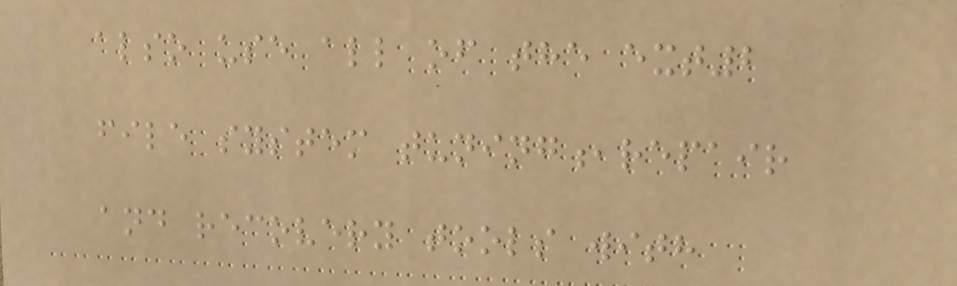also use all of the ext2
file system tuning,repair
and recovery tools with
